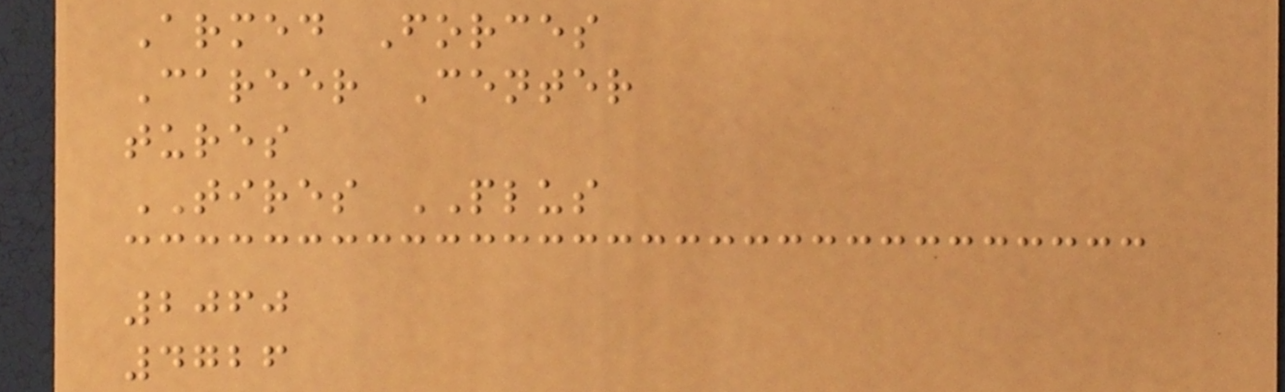Armed Forces
Career Center
tures
TIRES PLUS
2060
4726
